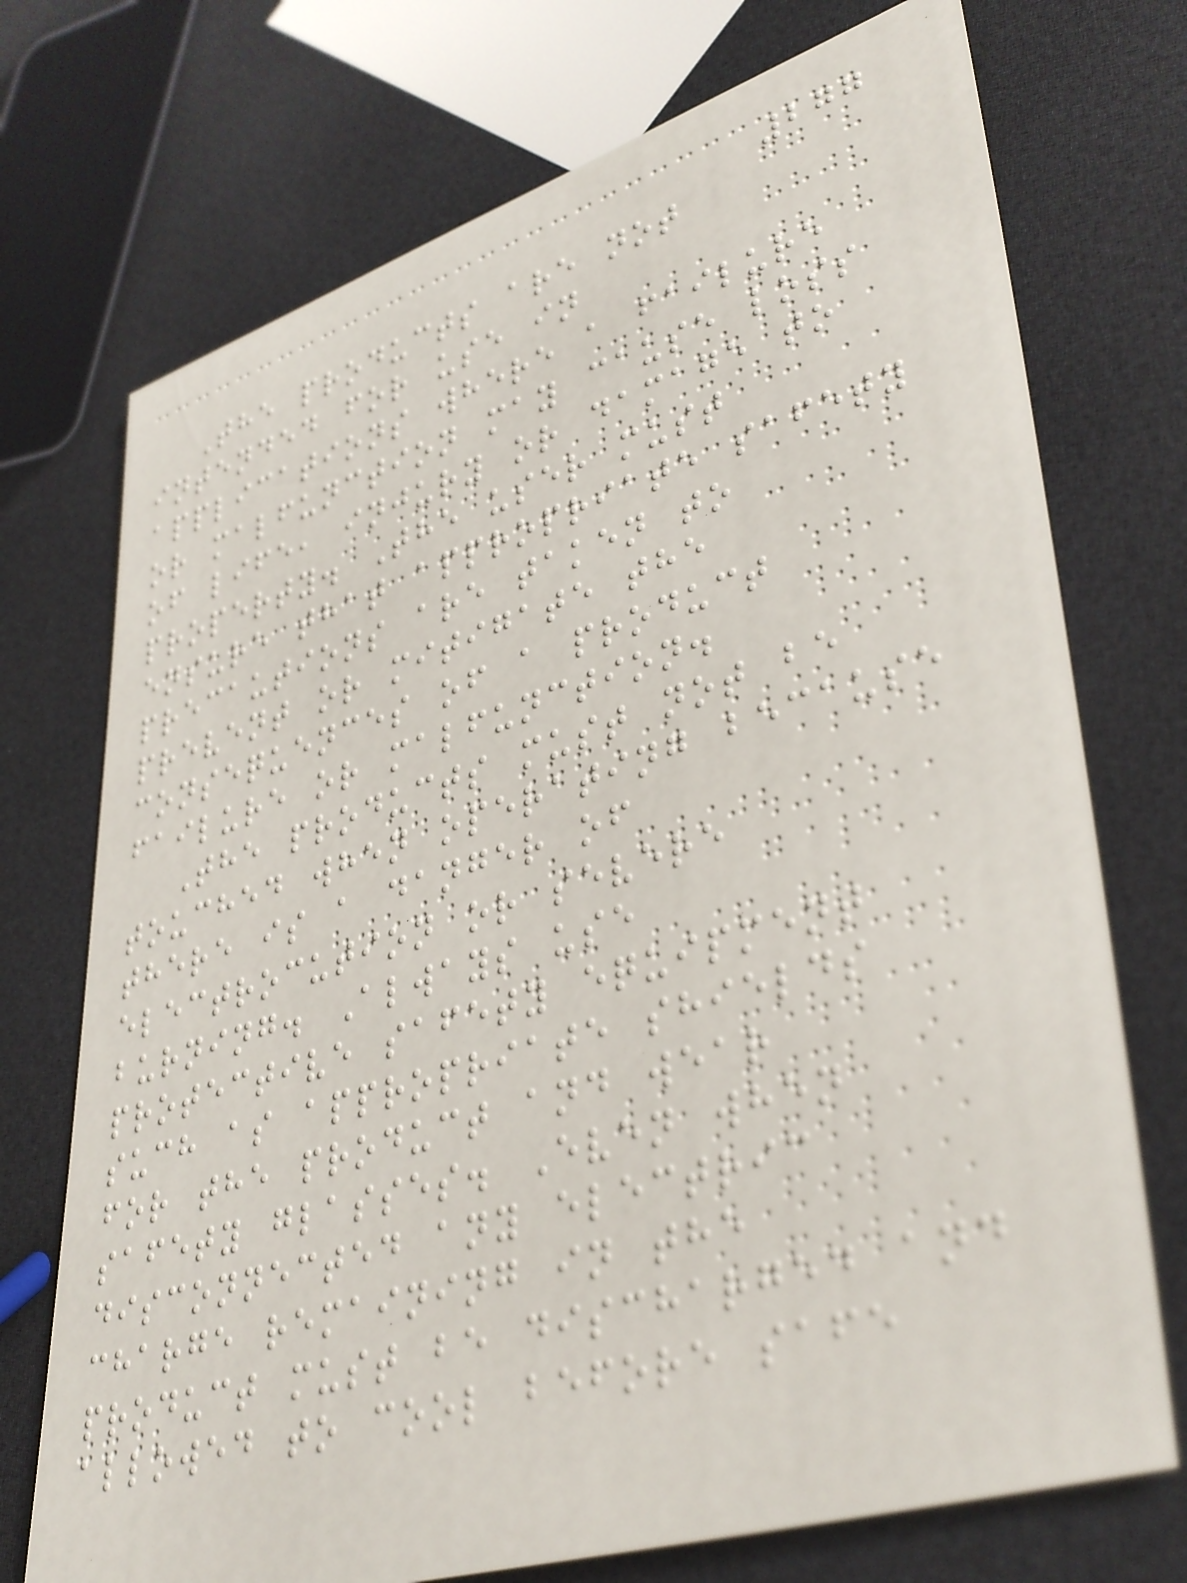277
The products are not
intended for use in
applications where a failure
or malfunction may cause loss
of life, injury or damage to
property. The user must
ensure that appropriate safety
precautions are taken to
prevent or mitigate the
consequences of a product
failure or malfunction.
The products must not be
touched when operating because
there is a danger of
electrocution or severe
burning. Always use
protective safety equipment
such as appropriate shields
for the product and wear
safety glasses. Even when
disconnected any electric
charge remaining in the
product must be discharged and
allowed to cool before safe
